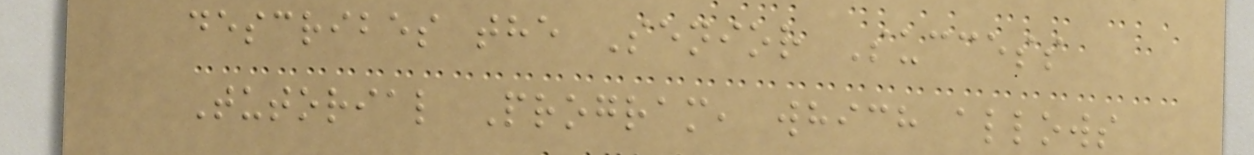describes the Senior Success
Tutorial Program, which allows
